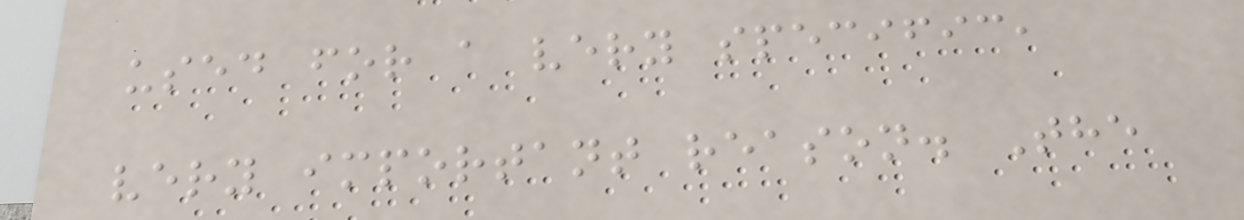used for a very specific,
very important reason. The
